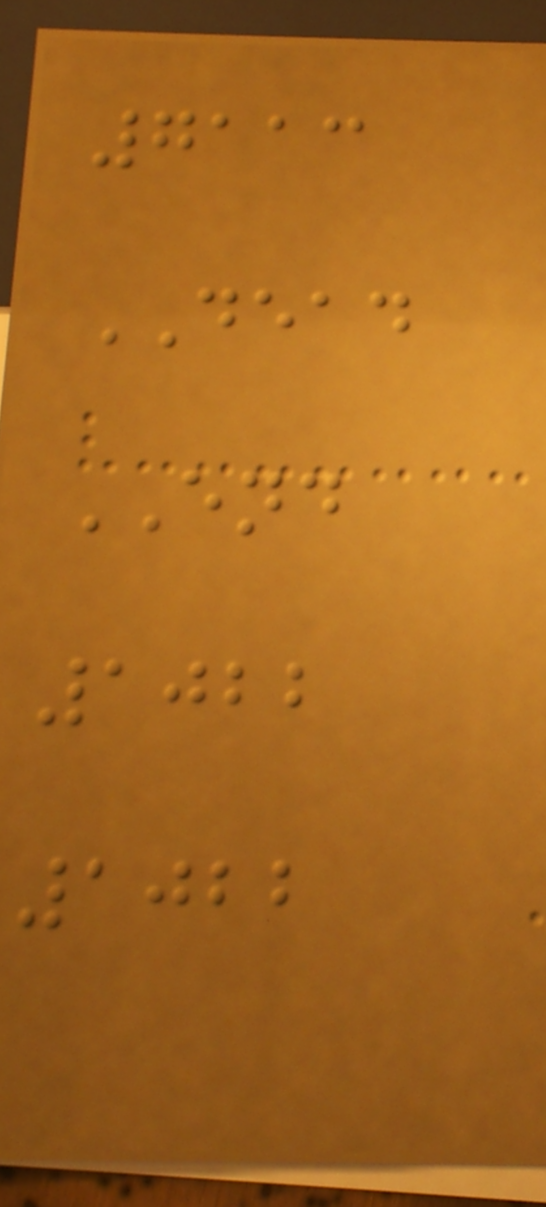7113
DEAD
END
1022
1022
